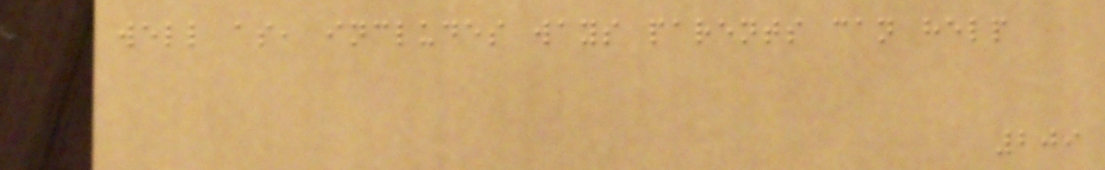well as, includes ways parents can help
209
